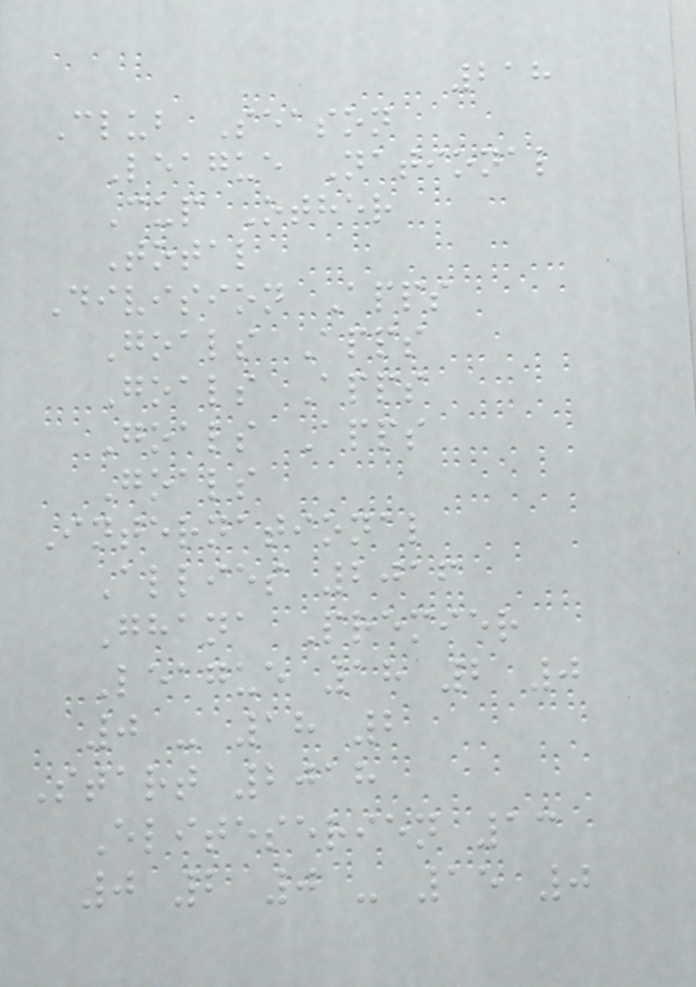218
Club Season
League National
Cup Other
Total
Division Apps
Goals Apps
Goals Apps
Goals Apps
Goals
International
Allies 2016
Ghana Premier
League 18 2 0
0 - 18 2
Start 2018
Eliteserien 13
0 2 0 - 15 0
